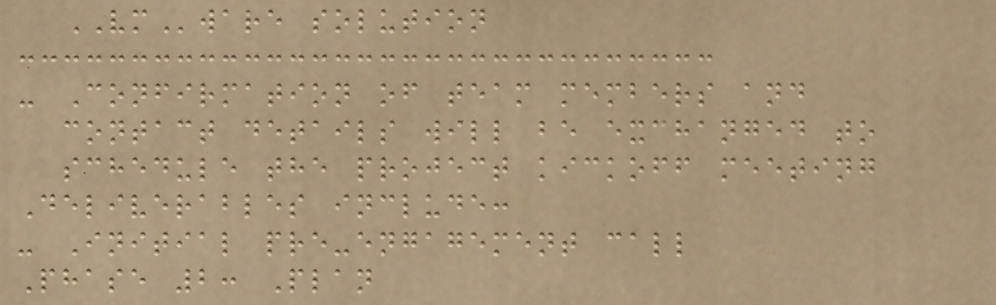VMware solution
- Confirmation of team members and
contact details will be exchanged to
schedule the project kickoff meeting
Deliverables include:
- Initial pre-engagement call
Phase 2: Plan
